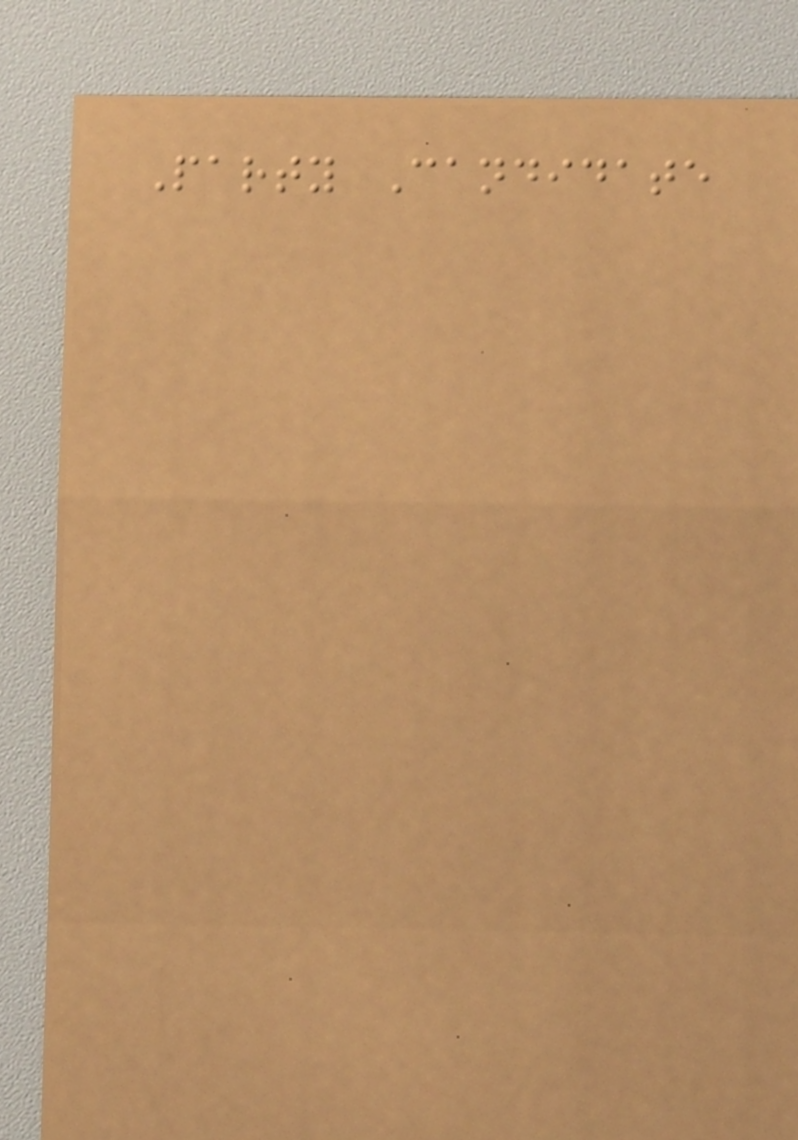Party Candidate
